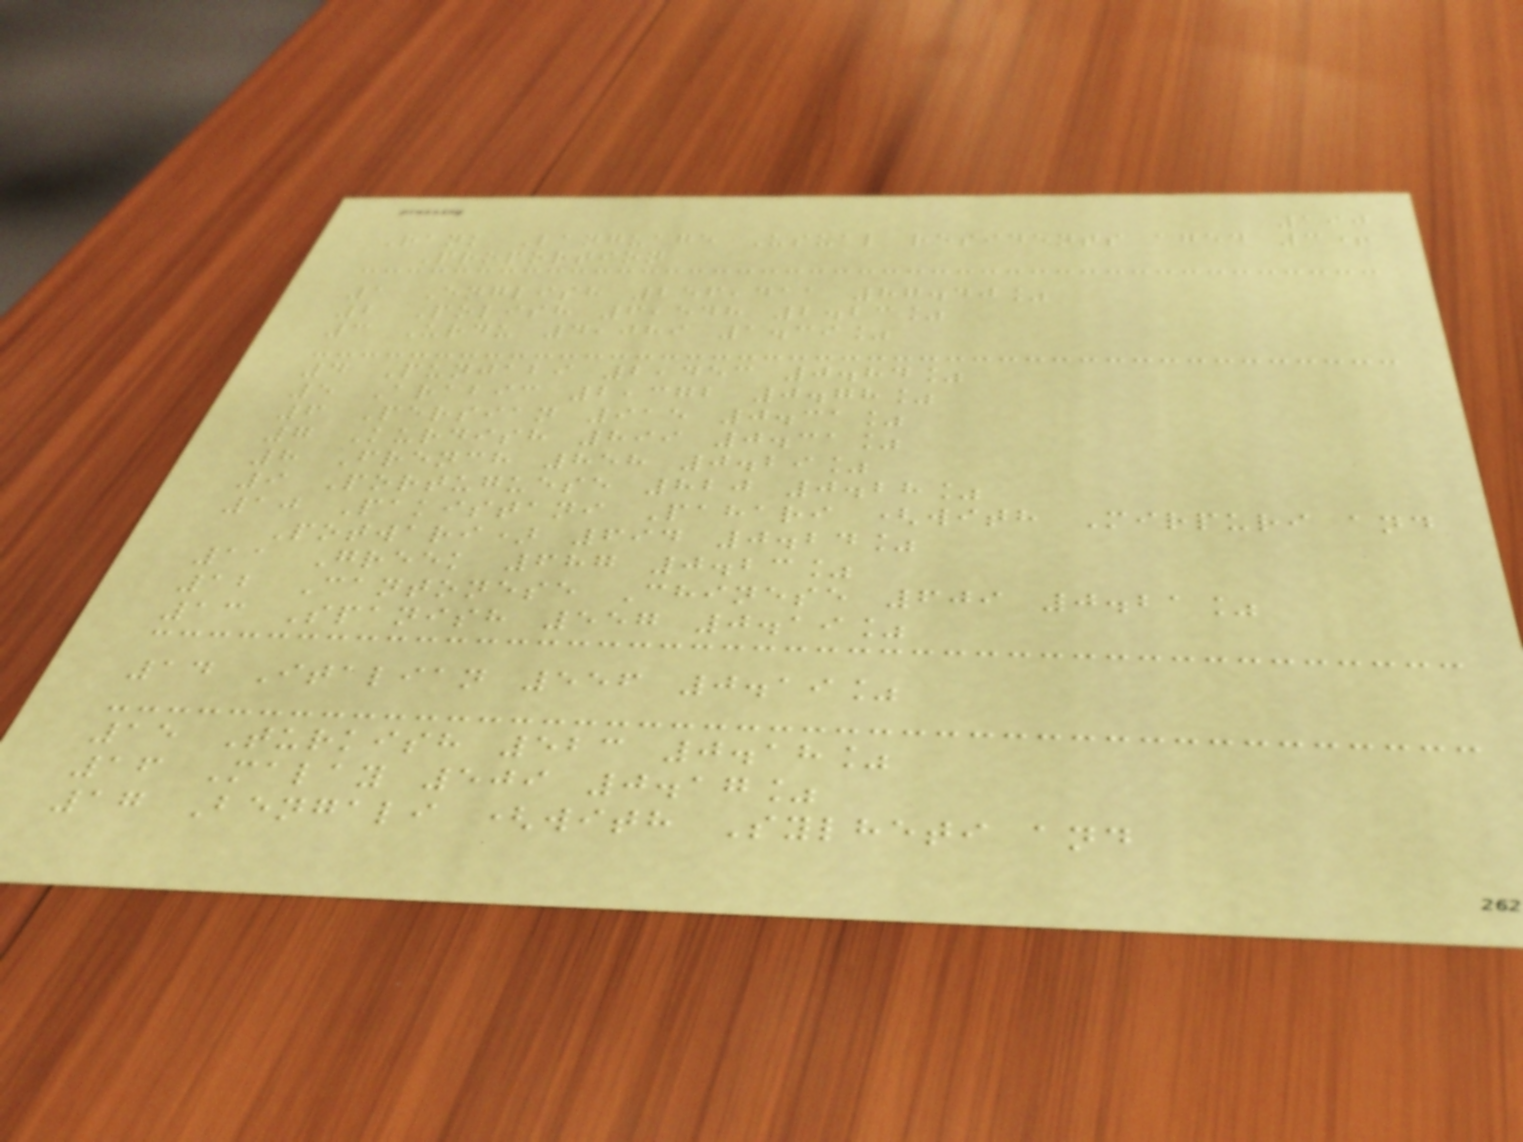190
Rank Language Usual residents aged 3+
Proportion
1 English 256,411 87.40%
2 Polish 6,548 2.23%
3 Urdu 4,089 1.39%
4 Punjabi 2,453 0.84%
5 Arabic 2,372 0.78%
6 Persian 915 0.31%
7 Kurdish 899 0.31%
8 French 858 0.29%
9 Portuguese 820 0.28%
10 Pakistani Pahari (with Mirpuri and
Potwari) 694 0.24%
11 Greek 687 0.23%
12 Cantonese Chinese 609 0.21%
13 Spanish 557 0.19%
14 Italian 556 0.19%
15 Turkish 523 0.18%
16 Malay 509 0.17%
17 Bengali (with Sylheti and
